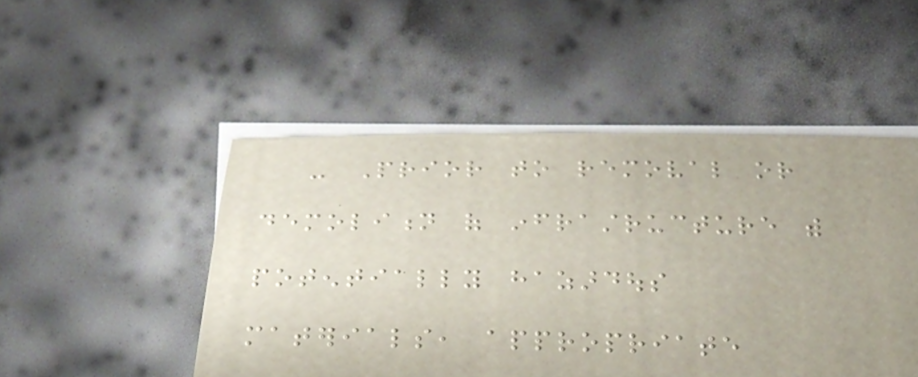- Prior to removal or
demolition of infrastructure with
potentially hazardous
materials, appropriate
